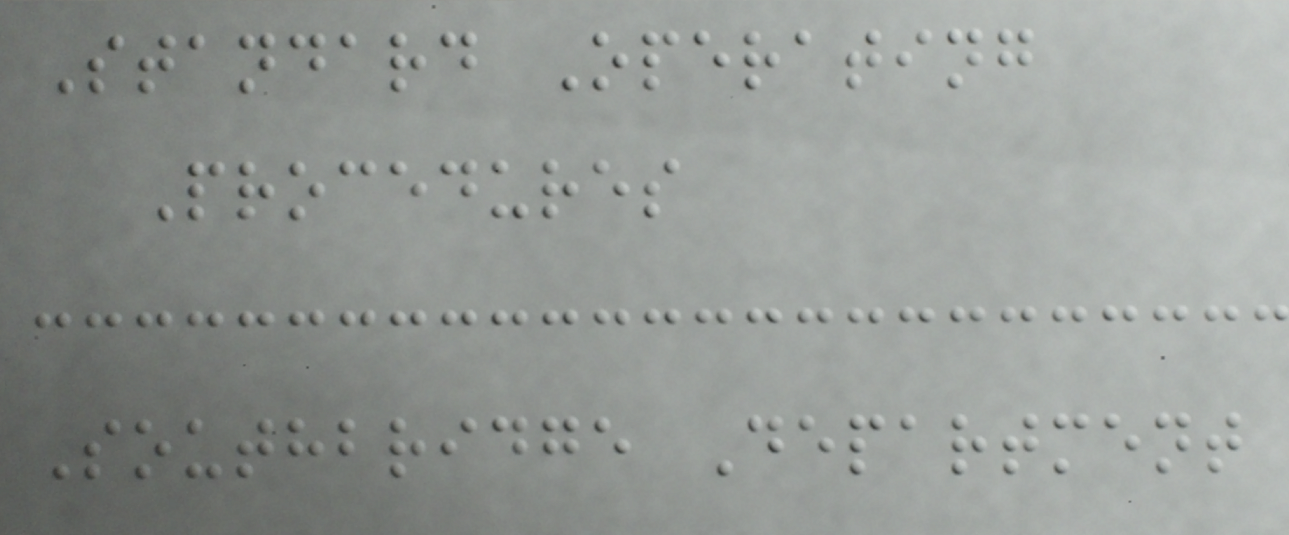Standard Operating
Procedures
Southbridge Department
